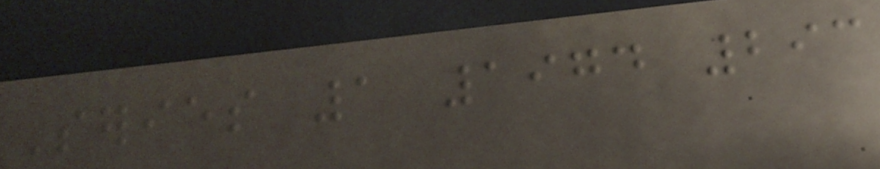Series 1 1974 293
